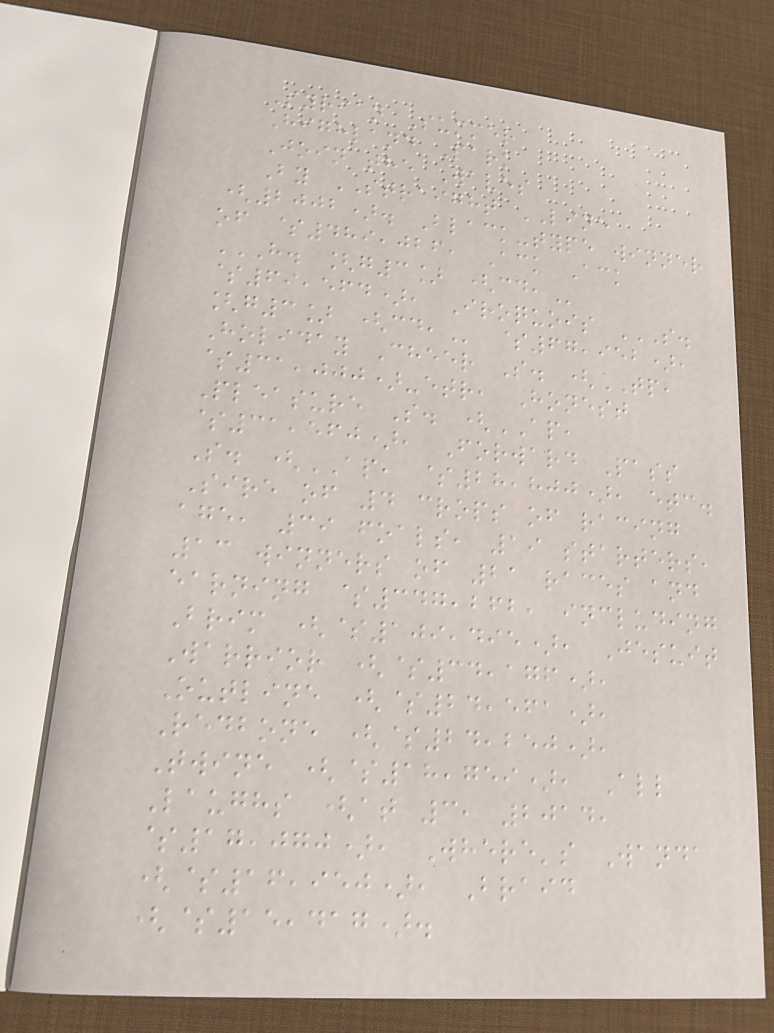Syrian Summer
Highland Park
Join the Waves
By STRAIGHT LINE
(2002). Black-type winner
of $489,026, Ack Ack
H. [G3] (CD,
$69,564), Iroquois S.
[G3] (CD, $67,952),
Holiday Cheer S. (TP,
$31,000)-etr, Honest
Pleasure S. (AP,
$31,560), Forward Pass
S. (AP, $28,800), etc.
Sire of 4 crops of racing
age, 39 foals, 19 starters,
13 winners of 21 races and
earning $347,262, including
Brim ($109,495), Jesuit
Warrior ($34,176),
Outline ($24,561),
Redbone ($24,250),
Twine ($18,759), All
Laughs (at 3, 2014,
$17,070), Where's Wanda
($16,950), Braid
($15,417).
